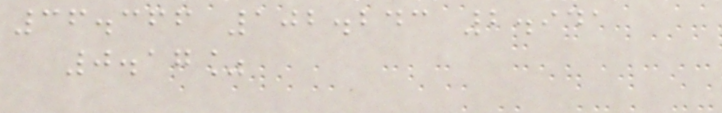36.366 102.243 2.941
0.17%
